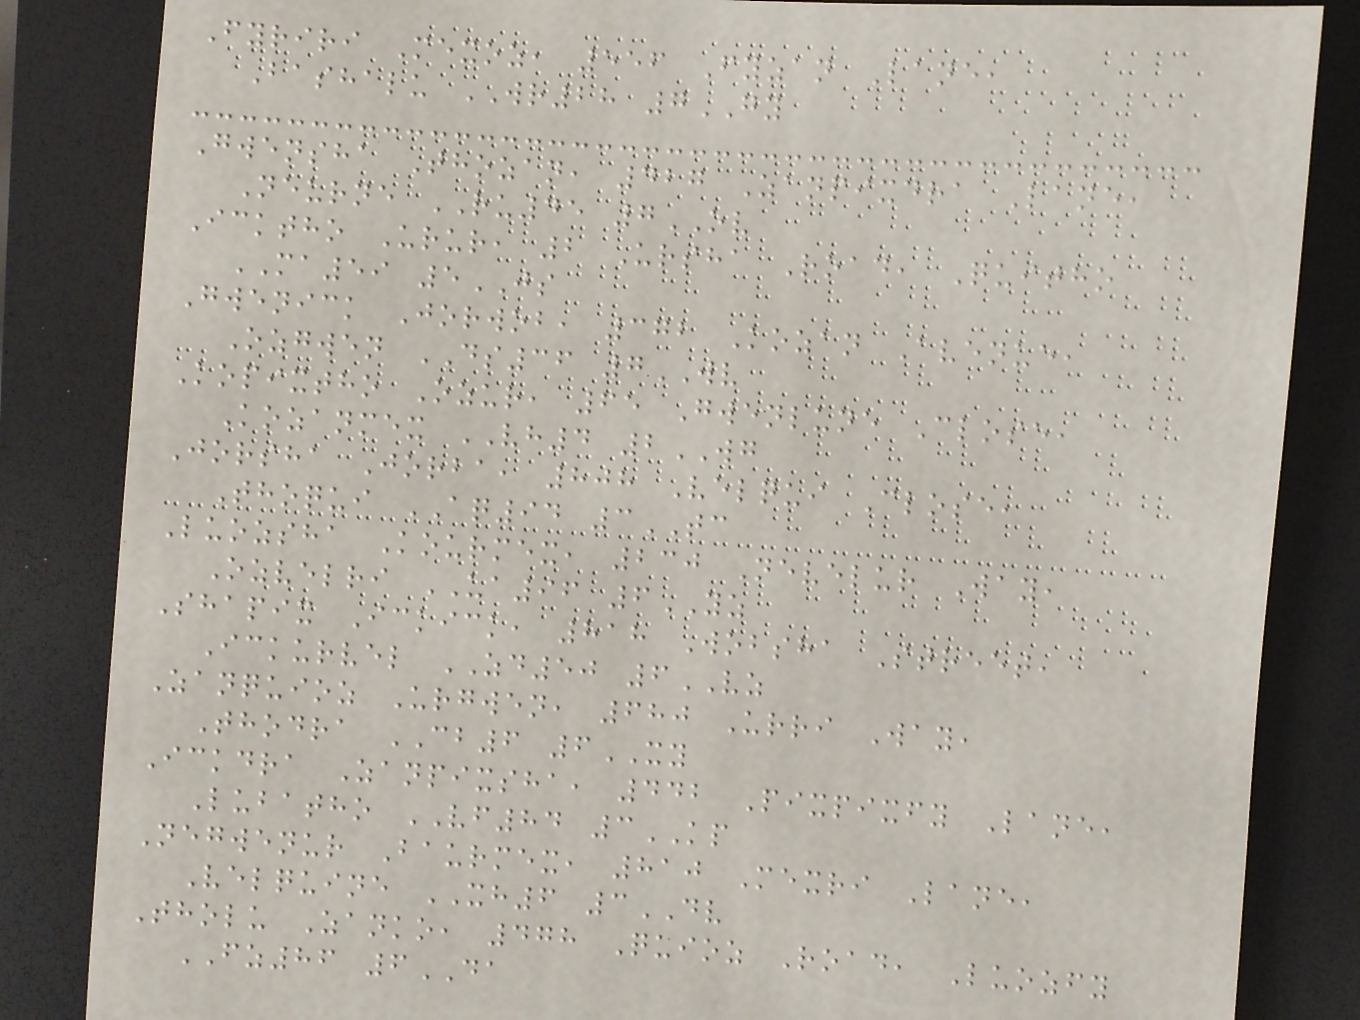Fyriri Mexoz, 556 Fyzan Lane,
Bashalu WR28 7GY
Gwensha Thozan, 427 Zanpixdra Lane,
Neurne RU45 7OV
Icktho Urur, 2 Ursha Road, Quitho
MA59 5JS
Gwenick Jorwob, 372 Kozan Avenue,
Ozgwen DS36 7WV
Kopixtho Ozur, 65 Gwenlune Close,
Kozanmex VH4 2WG
Jorsha Jorba, 808 Velqui Close,
Thoqui AQ94 3TC
Luozsha Kourmex, 230 Nevelur Way,
Ozvelri UA96 6YZ
Shapix Ickick, 818 Wobsha Street,
Ickurvel ZD50 6VZ
Zanquioz Urgwen, 680 Urri Way,
Thodra CB6 6XY
Ickdra Zanpixsha, 442 Pixpixfy Lane,
Lubatho VF84 3KP
Negwenur Baurmex, 810 Mexri Lane,
Velquine XH6 3DV
Tholu Zanko, 478 Quioz Road, Luozfy
FZ86 6DA
